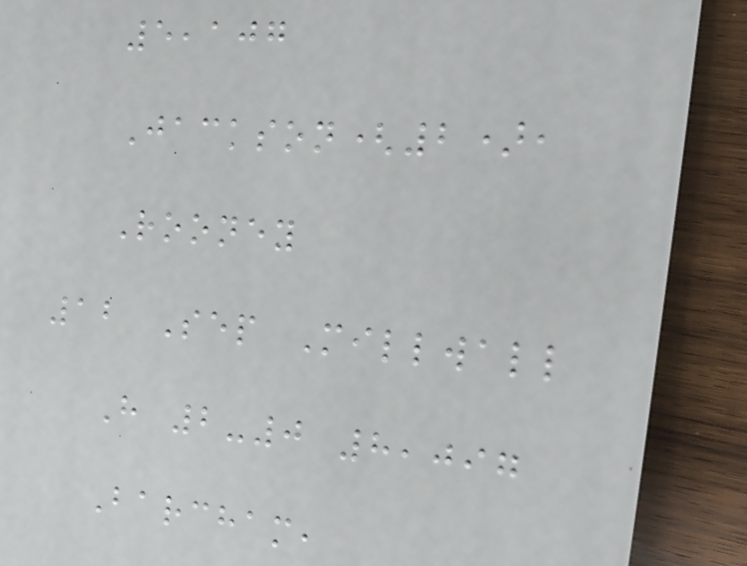5,107
Jackson(2),
Rooney
12 Sep Millwall
H 2-0 8,097
Barcham,
